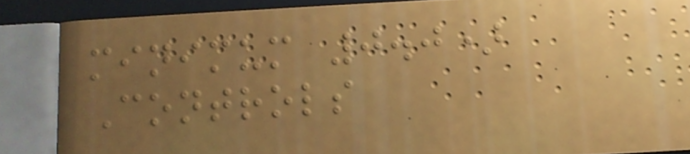minimum 0.0)
Controls
